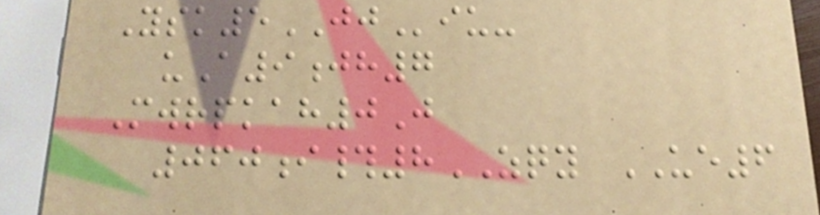Ysk5JJiu-
uA9jh7
Mwrpkah0J
060i#8ZQY UE6
